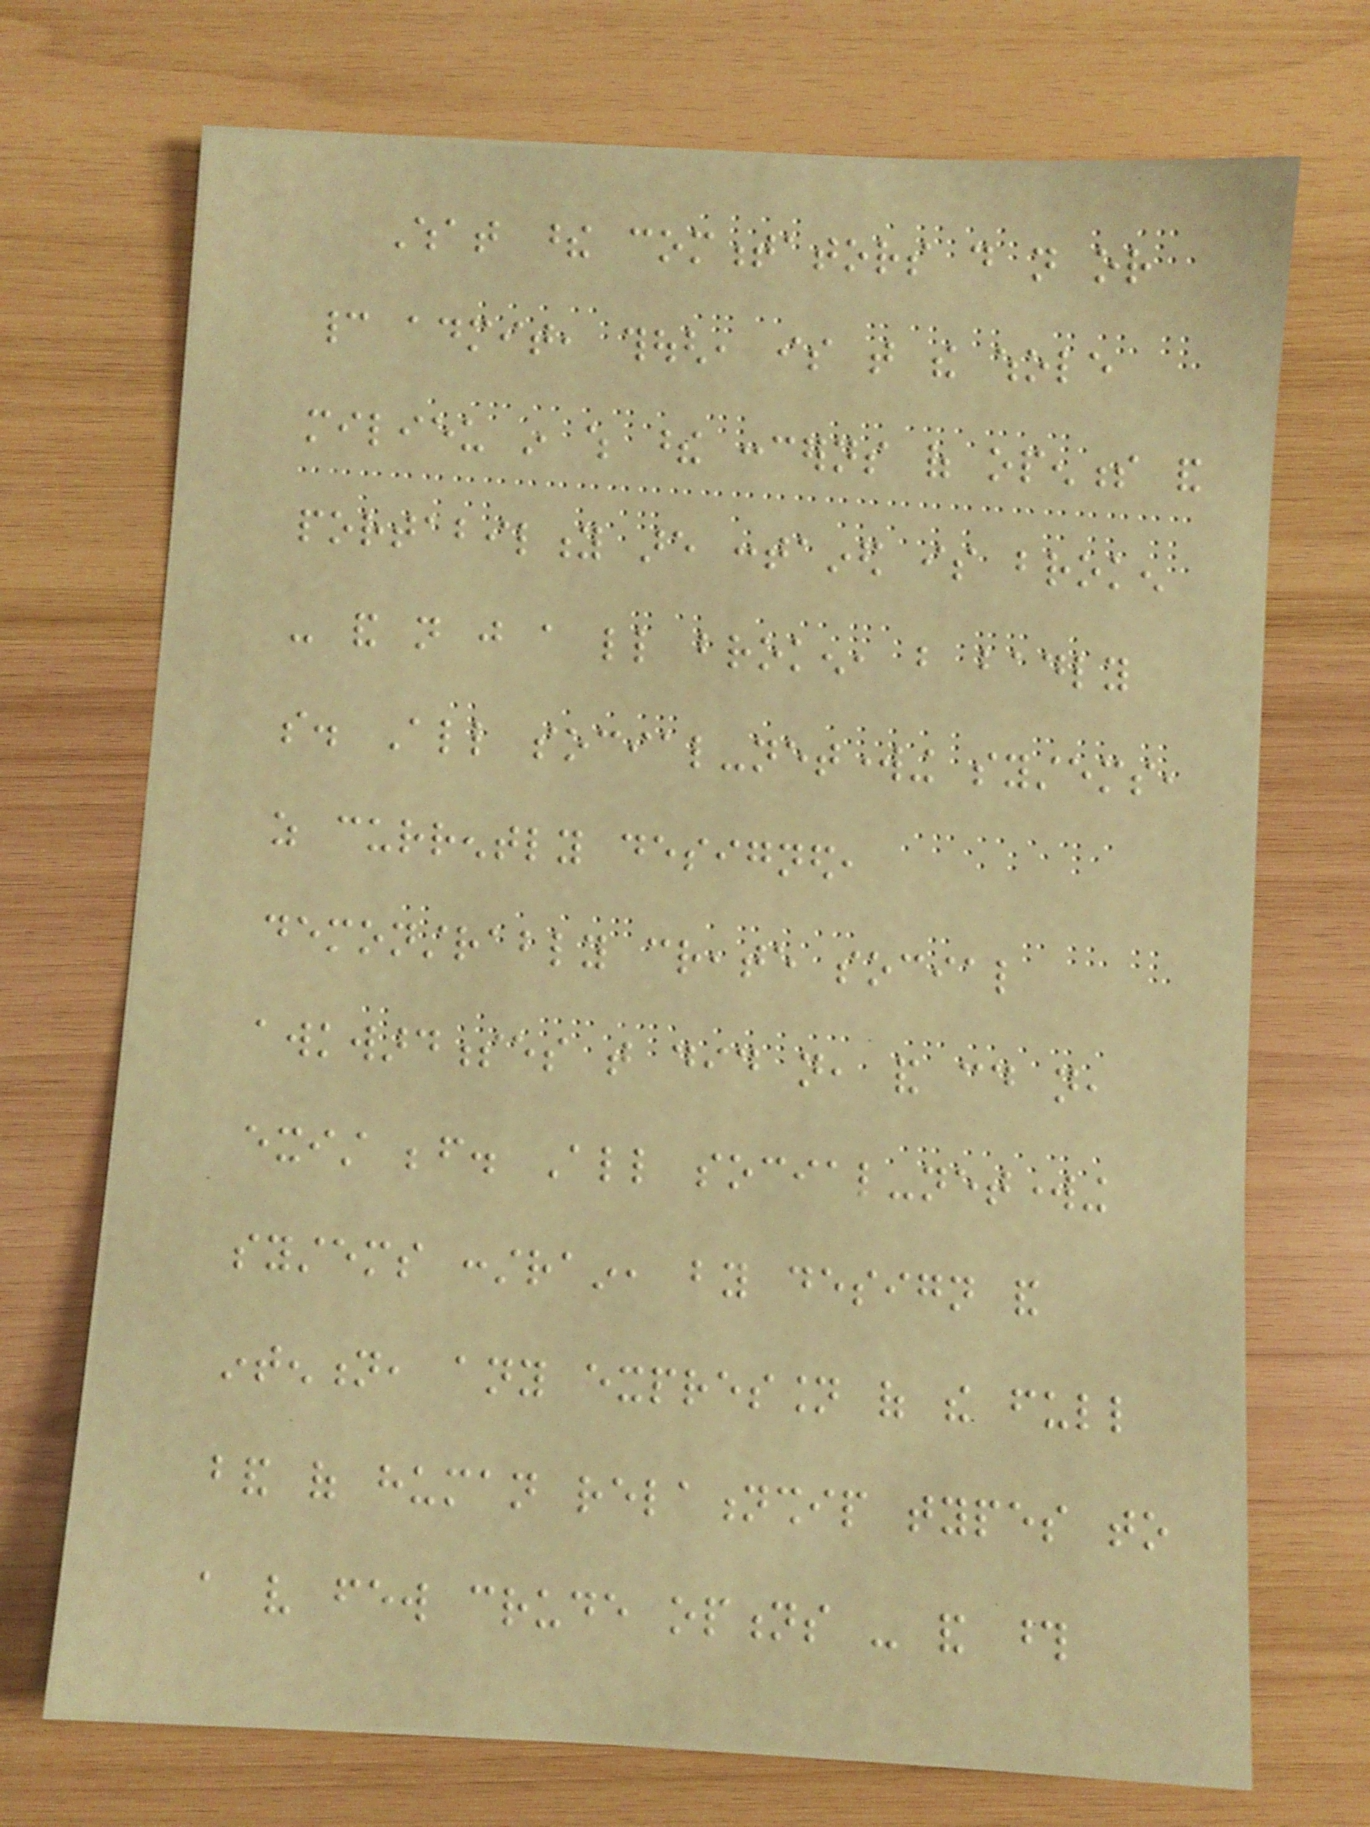What these commentators do not or
cannot admit, though, is that the whole
milieu in which these concerns of openness and
portability are contained is broken
- and not just a little broken, but badly
so. All social-networking systems,
as currently designed,
demonstrably create social
awkwardnesses that did not, and could not,
exist before. All social-networking
systems constrain, by design and
intention, any expression of the full
band of human relationship types to
a very few crude options - and those
